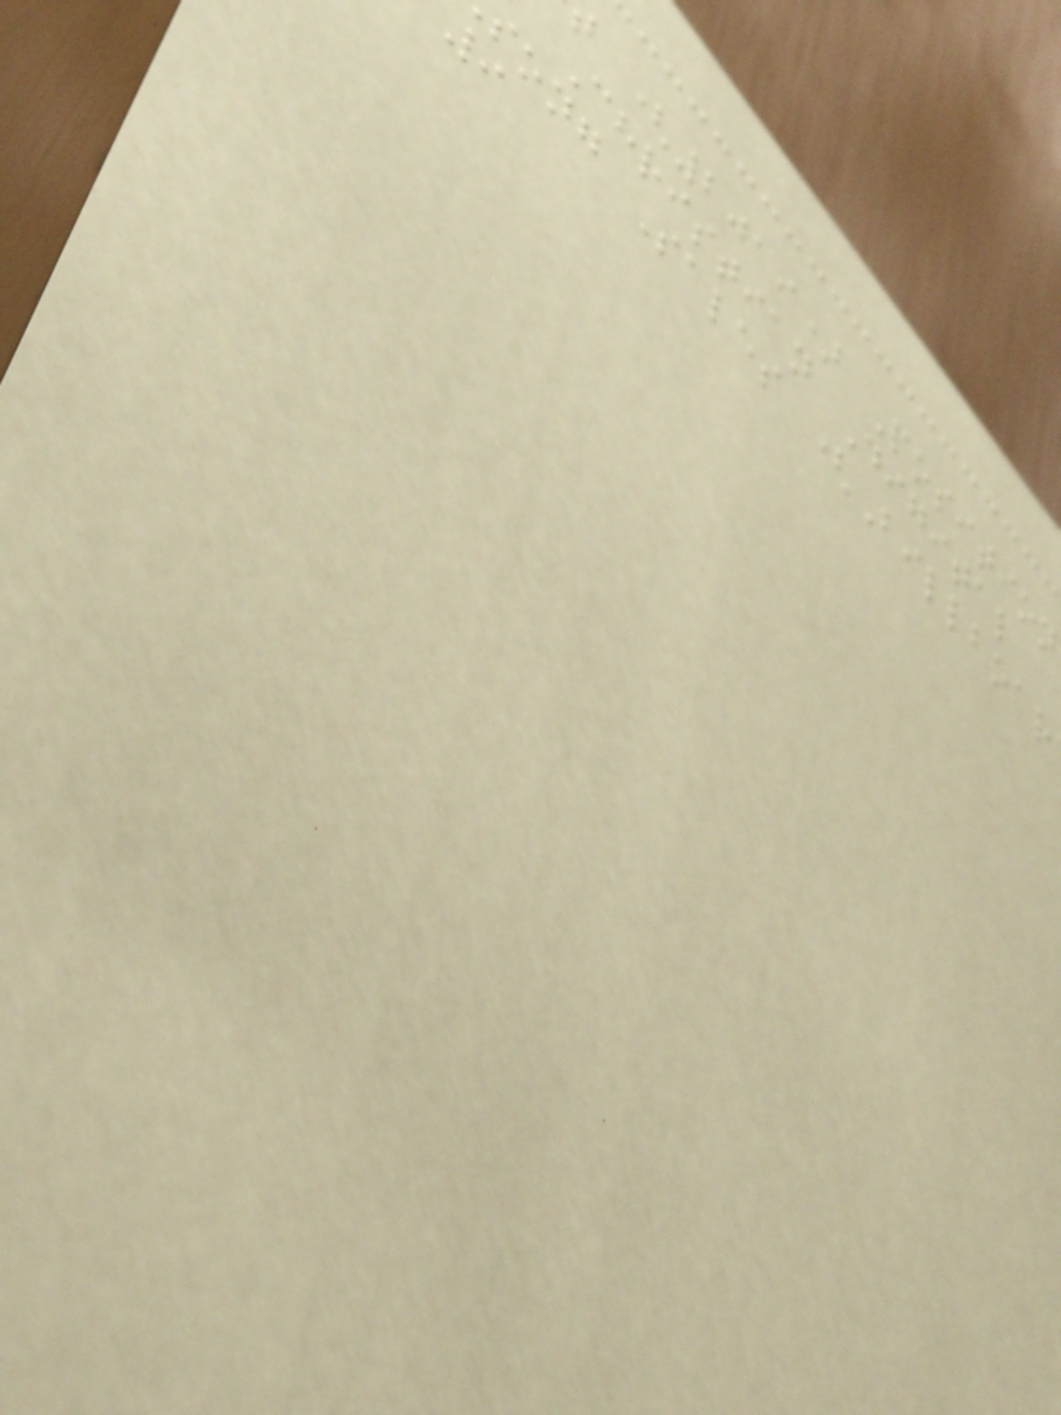(2019) Position
Christian Digital
song Sales (Billboar
9
